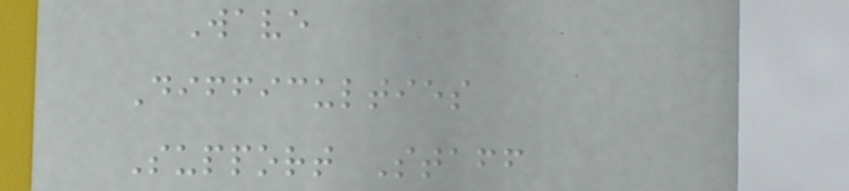Wave
Difficulties
Support Staff
